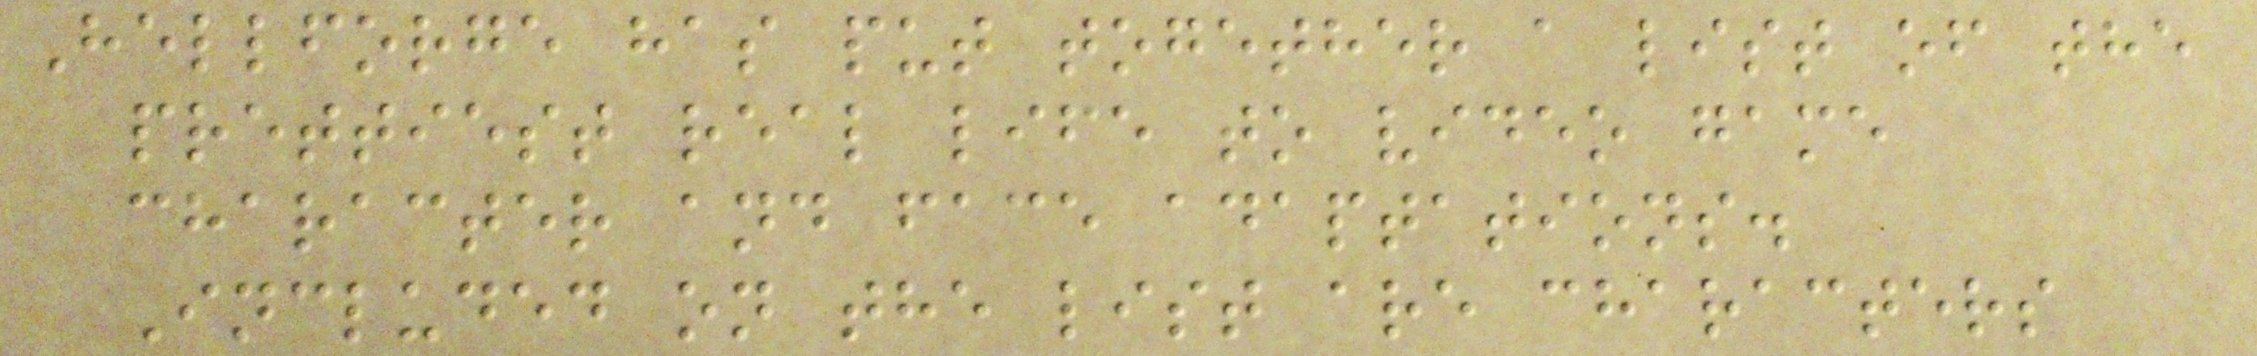Hellforge has put together a list of the
prettiest real life to video game
character and face adaptations.
Included on the list are characters
